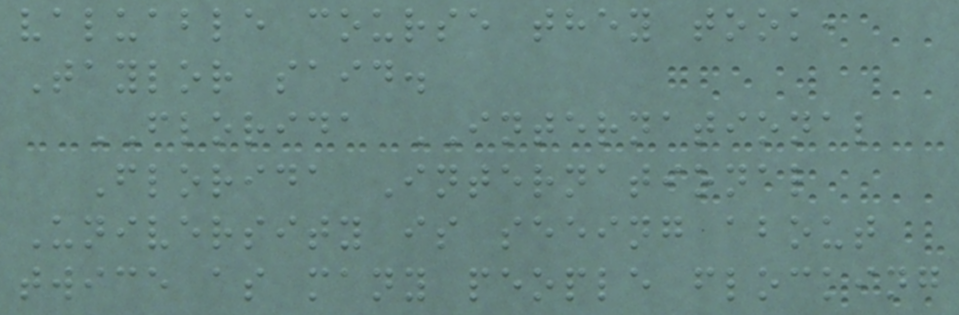valuable course they took,
Taylor said.
FLORIDA INTERNATIONAL
Florida International
University is seeing about
twice as many people flocking
